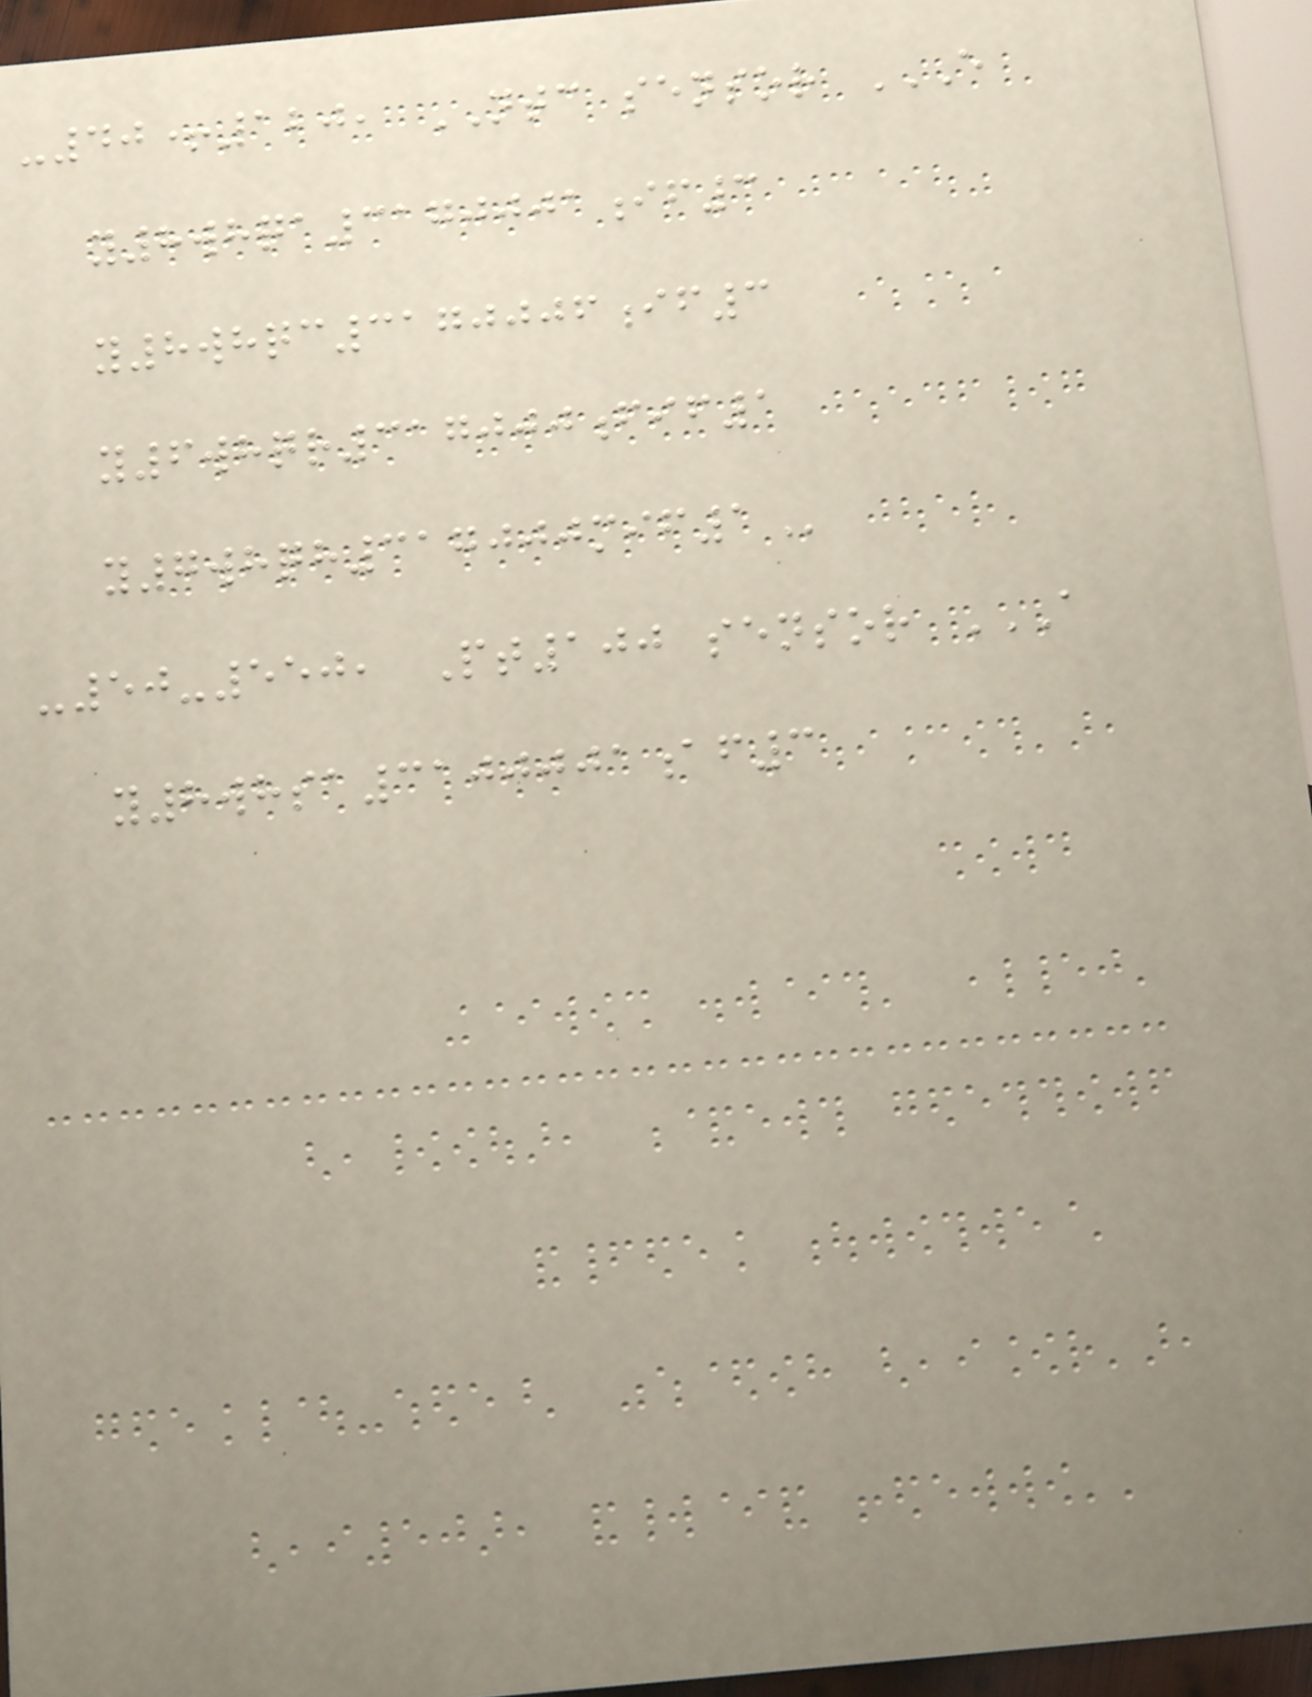-40+120, NTC sensor E
Y8WHQA3170001IF3
Y8WHQC3170006IF3
Y6WHQR317000FIF1
Y7WHQH317000MIF1
-50-550, Pt100 sensor A
Y8WHSA3100001AF3
